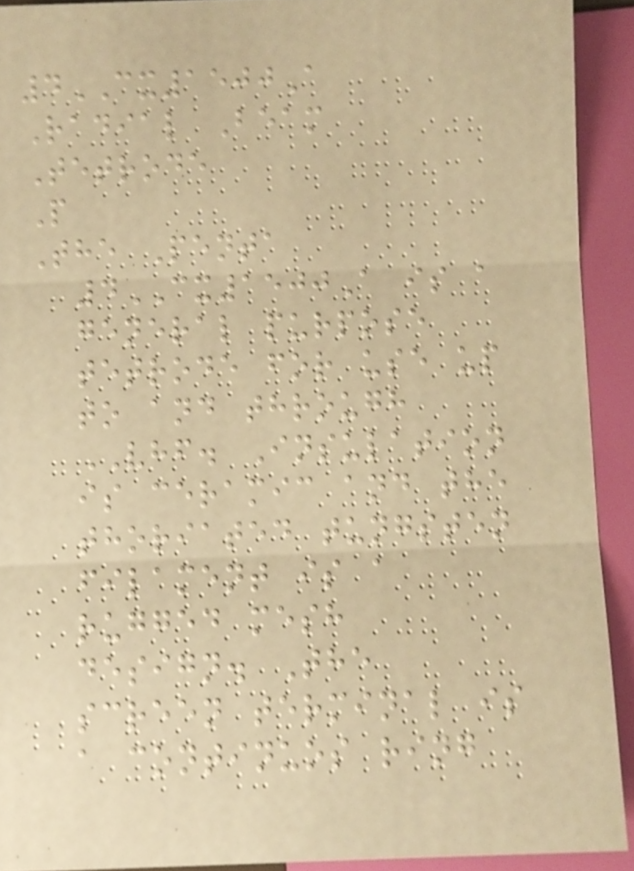4CX1500A
Radial Beam
Tetrode
P
The Penta
4CX1500A is a
general purpose
tetrode for use up
to and through
VHF. Insulation
is ceramic and the
thoriated tungsten
filament is a
rugged mesh
design. The
screen terminal is
a continuos ring
